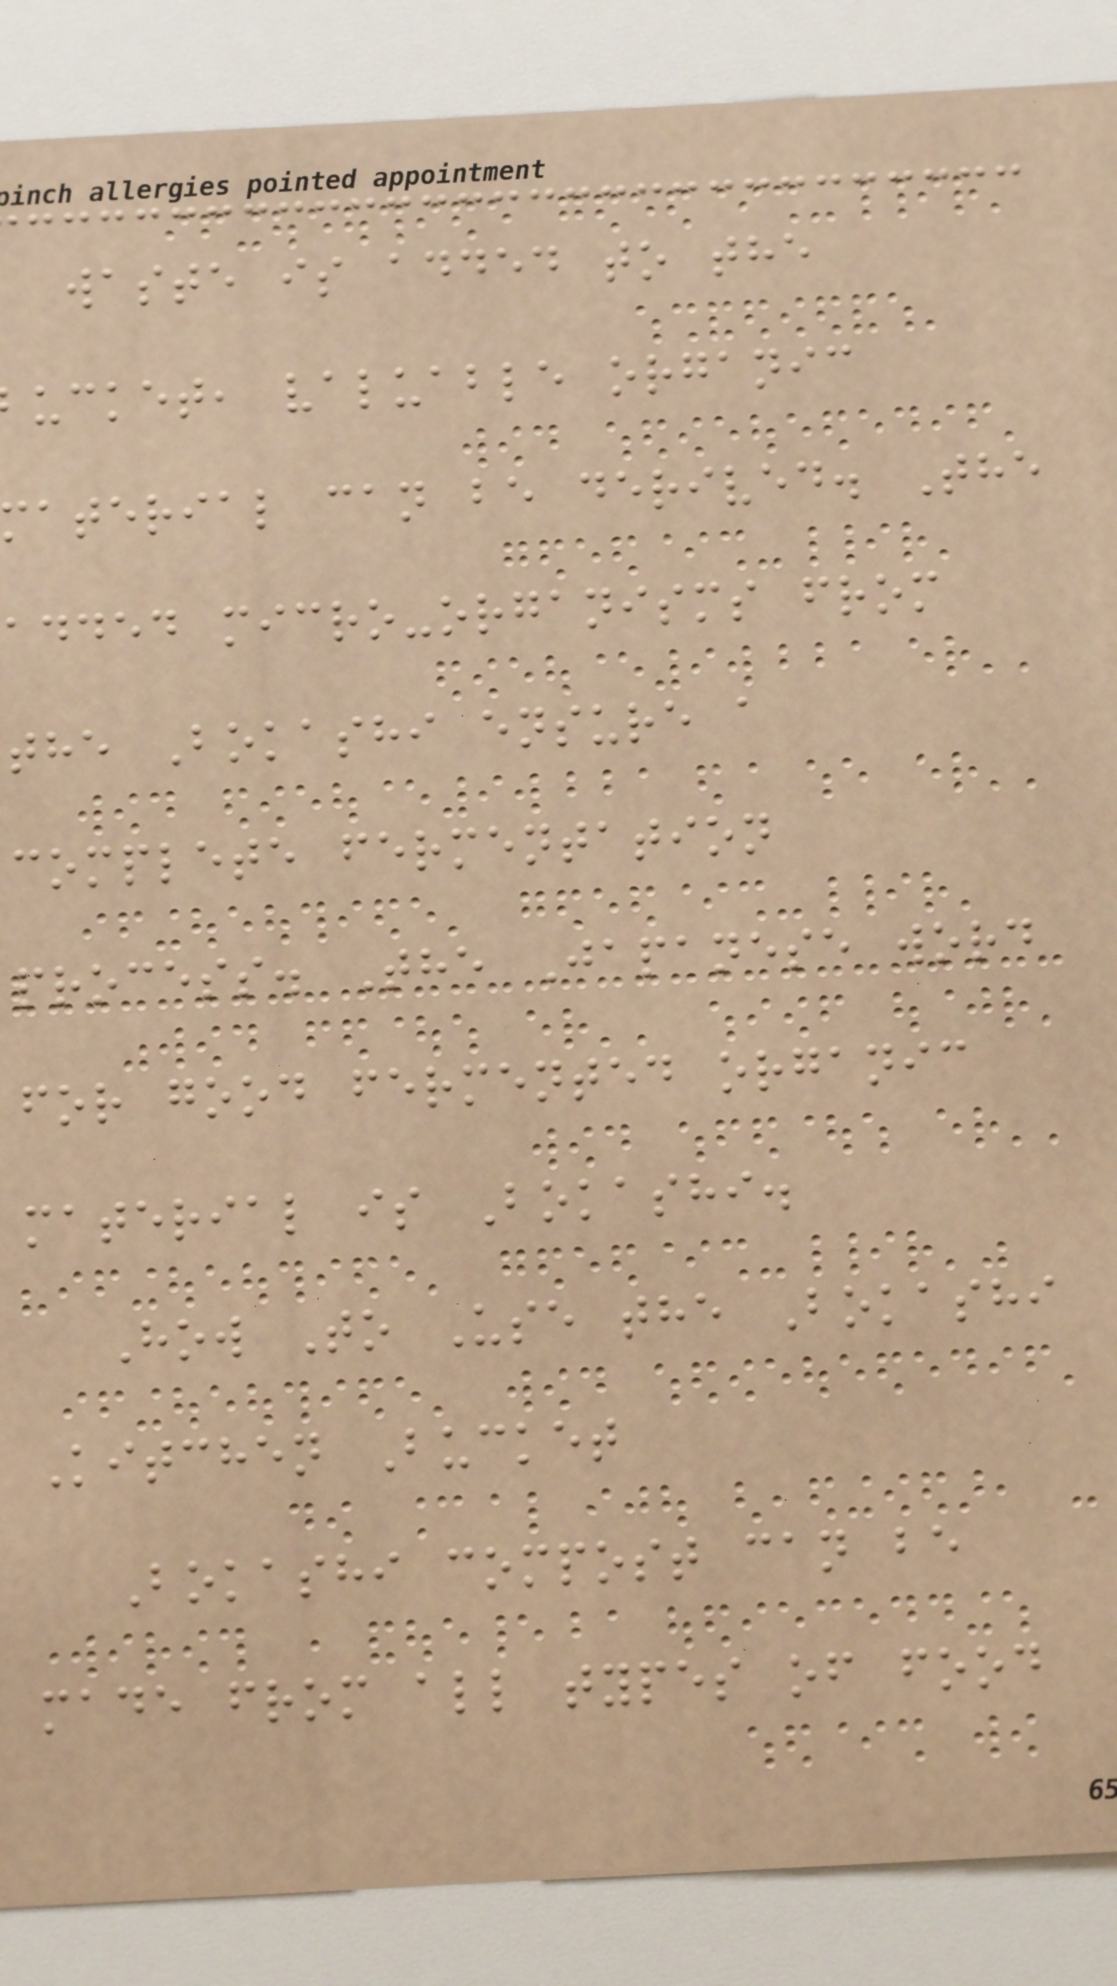waste is added to the
ucket, valuable organic
material can be derived. The
added micro-organisms from
the Bokashi ensure a
complete fermentation
process. The Japanese word
for good fermented organic
material is Bokashi.
How To Use the Bokashi
Kitchen Bucket
Bokashi compost can be
made from all types of food
